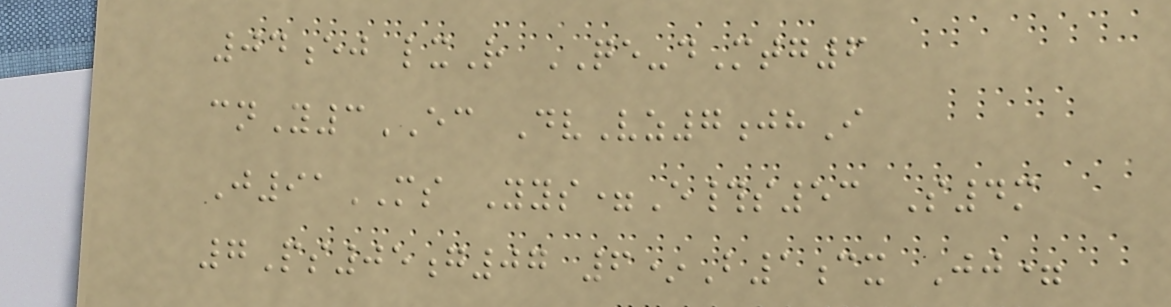04ej lxR QE-dMtg6
cnY3EC DvVz7jhI
J91MS Yys=E#s53 S4m
7Ps05g07 6*B1cx Jj=
